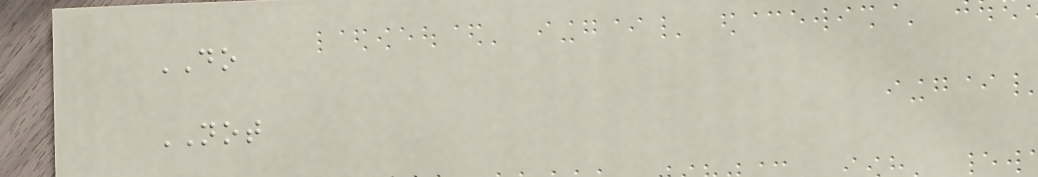DO
NOT
